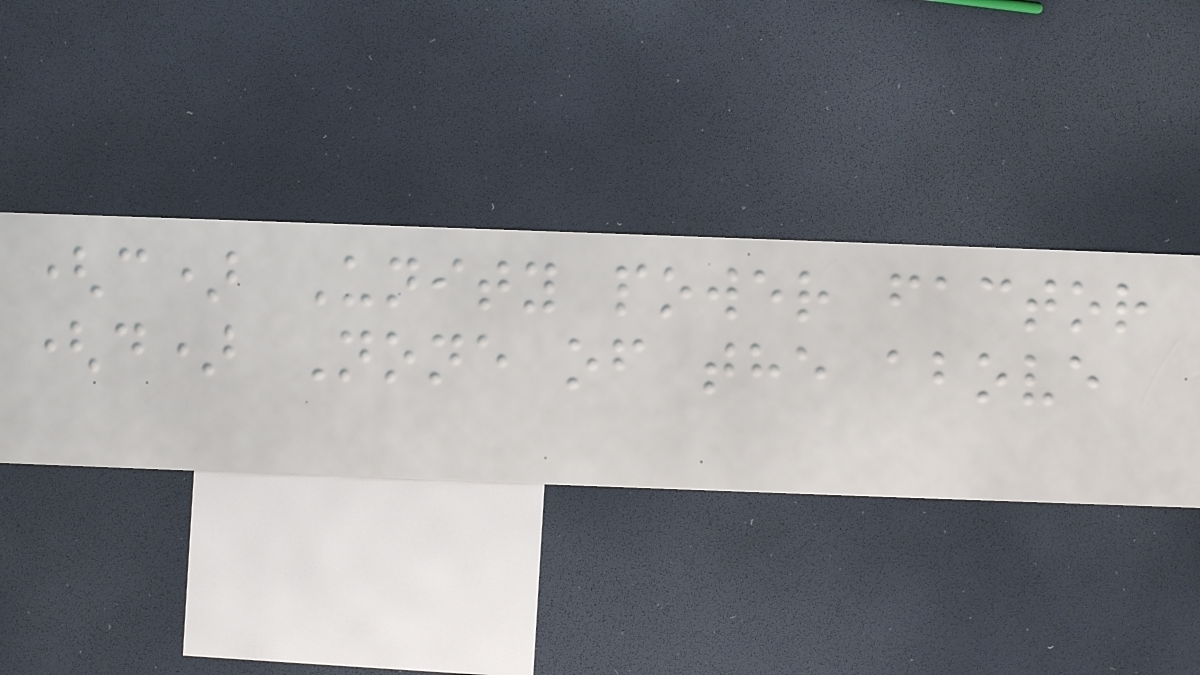(c) Unity power factor
(d) None of the above
